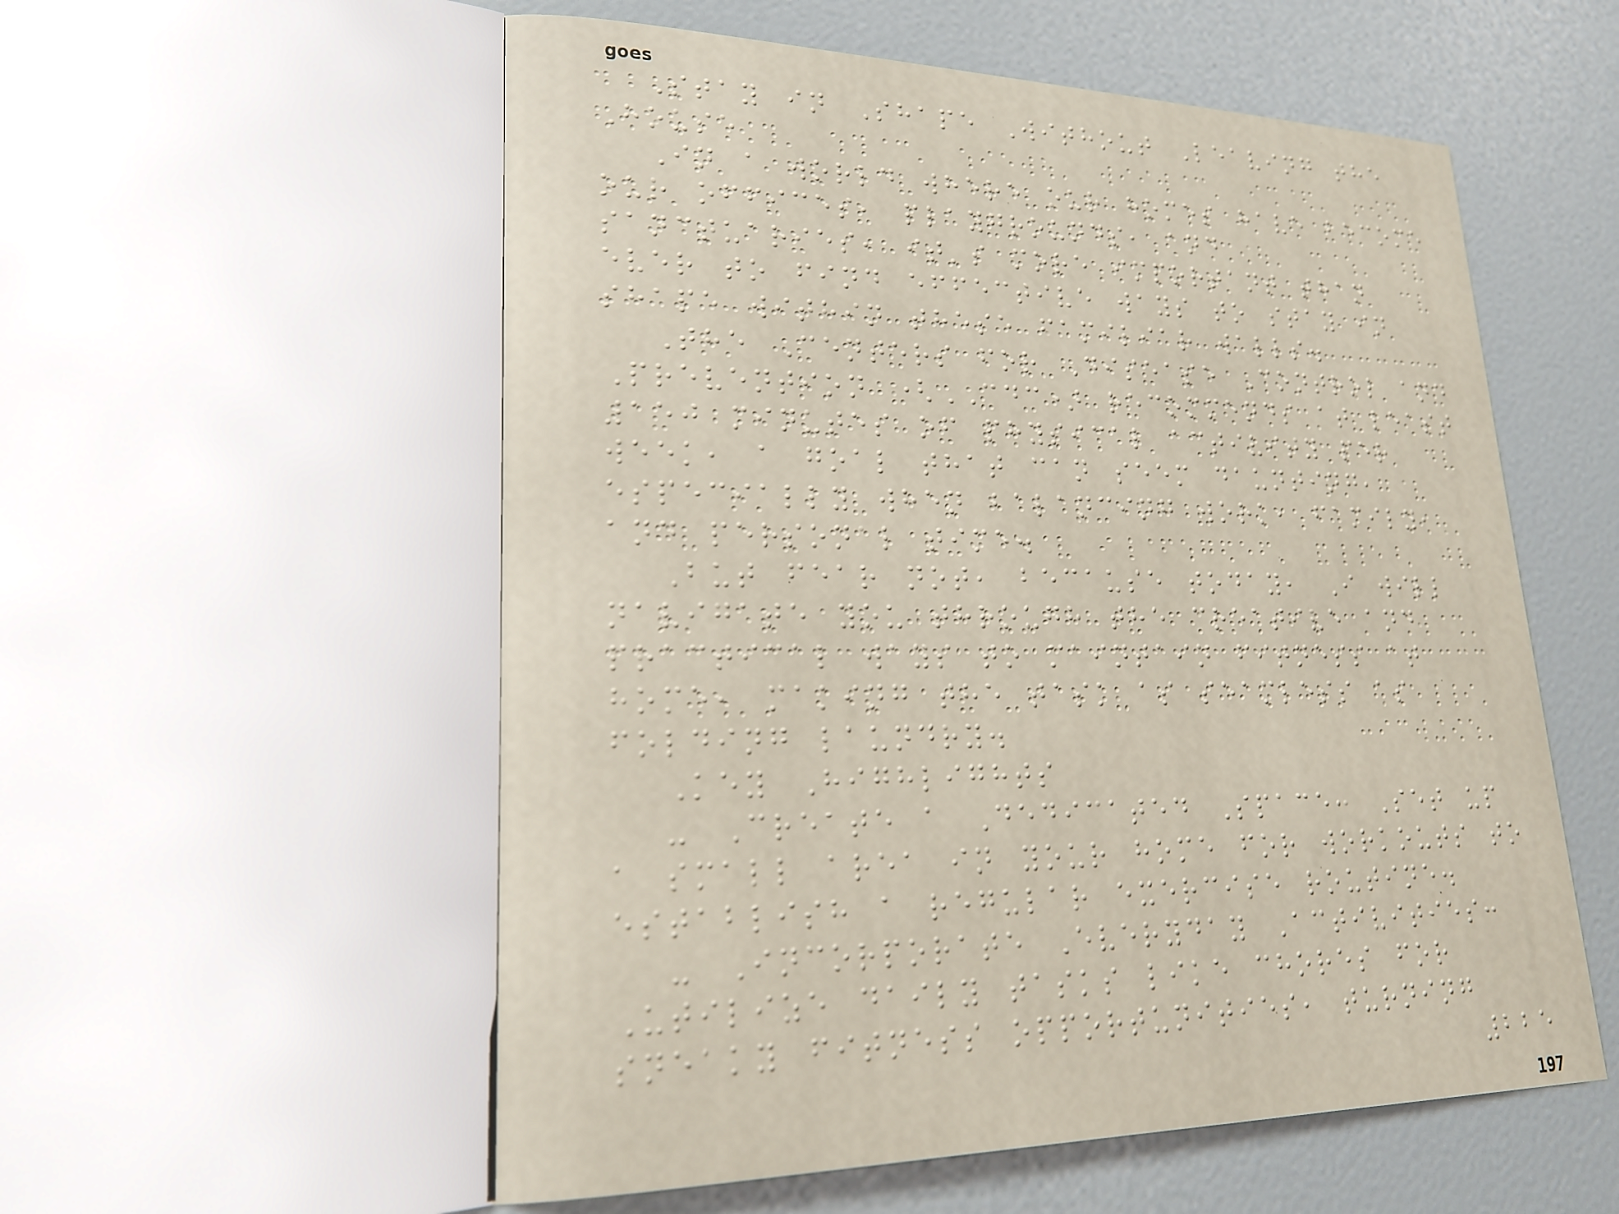Stay in Shape Without Leaving the
House
In a world where our homes have become
our offices, playgrounds, and
sanctuaries, it's more important than
ever to find effective ways to stay in
shape within these familiar walls.
The Centers for Disease Control and
Prevention (CDC) recommends at least
150 minutes of physical activity per
week, a goal that can seem daunting,
especially when balancing work, family,
and personal time.
But fear not, because today, I will
navigate you through the creative and
practical ways to maintain fitness at
home, making the task as seamless as
folding laundry.
Key Highlights
- Create a Dedicated Space: Set up
a small area in your home for workouts to
establish a regular exercise routine.
- Incorporate Everyday Activities:
Utilize daily tasks like chores for
sneaky fitness opportunities, turning
225
